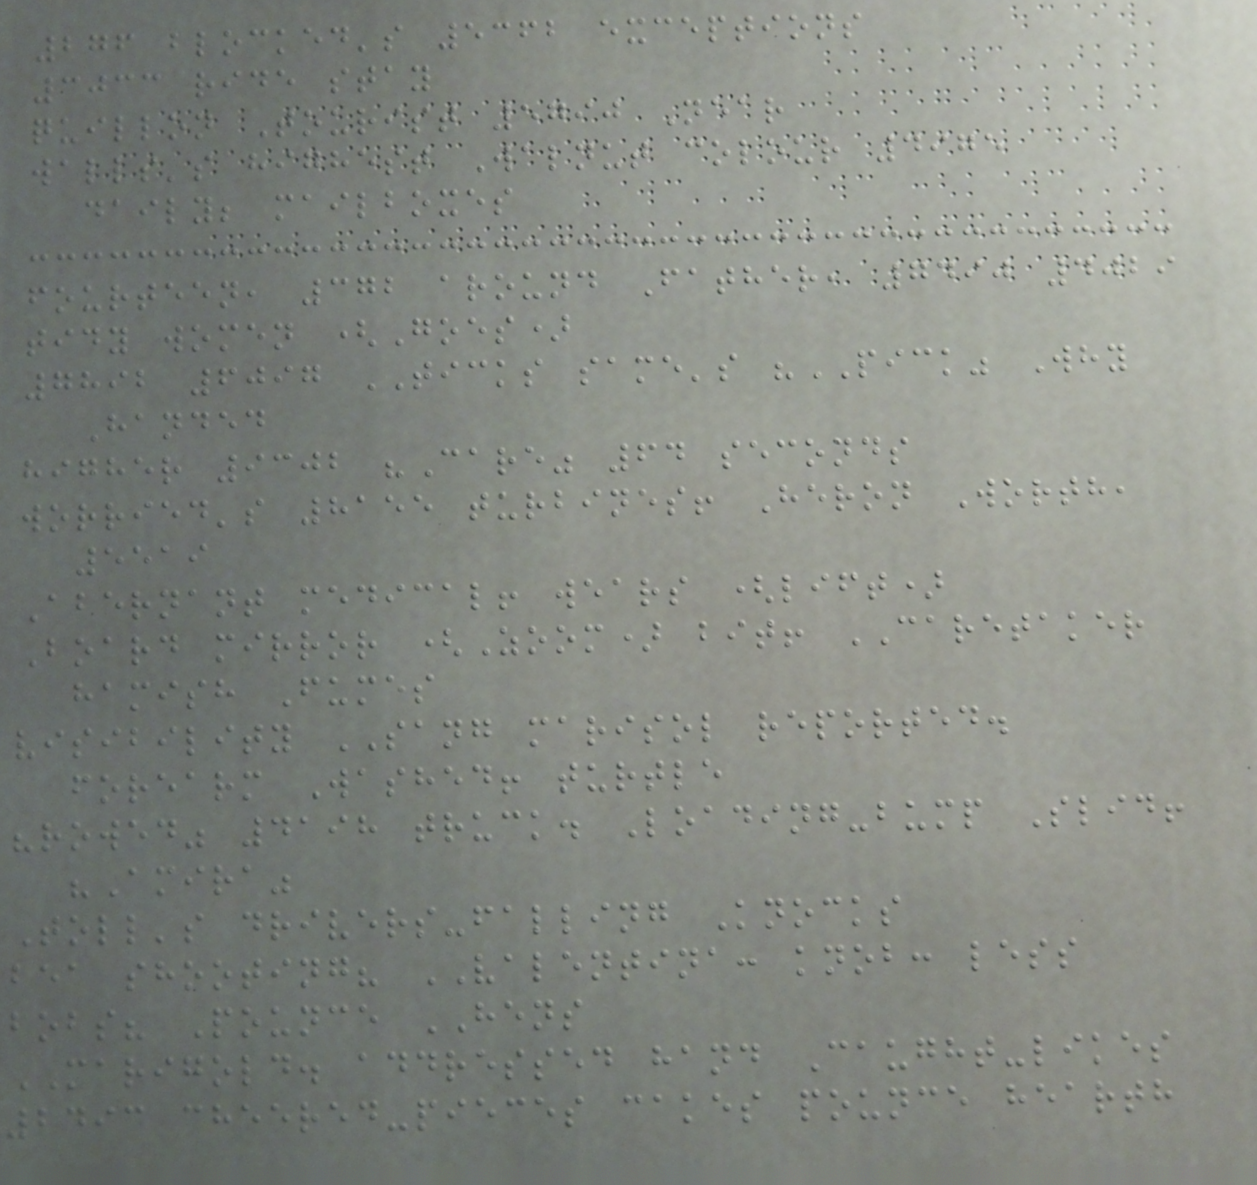276 blocked's 5362 exceptions
3033 ride stay
quillon Tourist 5790 Near
walls's highest Walnut colour 4975
daily; mailboxes
fourteen, 372 around Father, 7490 4029
tidy women (Goes)
7892 6097 TICKS same's "PICK" Why
Handed
higher 9302 "Care" 64 seconds
worried's 8155 turbines! Heron Worth,
5519
Abernant medical! wears (lift)
Board mirror (Zoom) bit! CARETAKER
hamish Fumes
visibility SANG marisol reported.
forearm Washed! turtle
"rowed" 4198 truck. Loading-bump Slid!
"Amira"
Toll's drivers-falling Knocks
bea shooting? VALENTINA: knob: less
bobs? Pounce HENS
MARIGOLD. addressed hand Caught-likes
2493 cheered-pieces cakes pounce hearth
